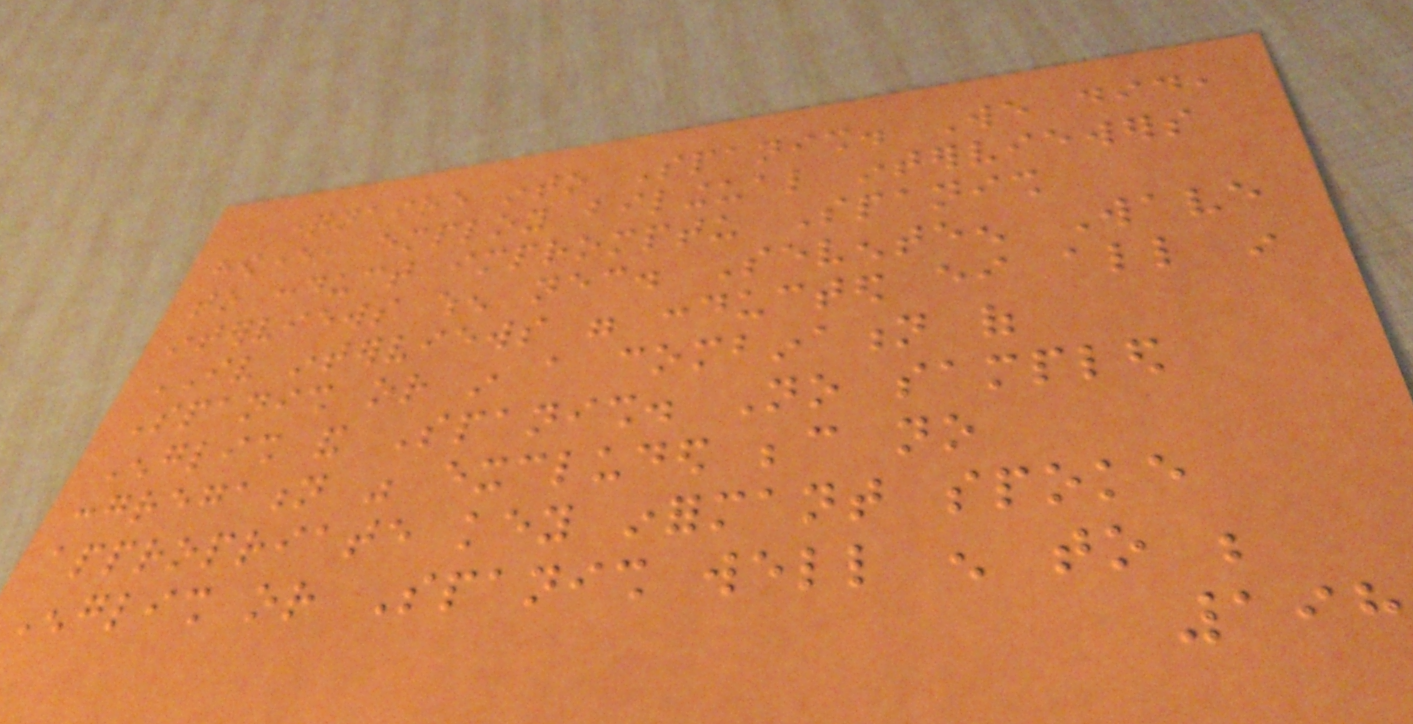questionnaire into Spanish. We did,
however, employ bilingual interviewers
to conduct impromptu Spanish
interviews when necessary. Seventeen Wave
IV interviews were conducted either all in
Spanish or in a combination of
English and Spanish. No sampled
congregation was excluded because no
appropriate key informant spoke
English or Spanish well enough to be
198
